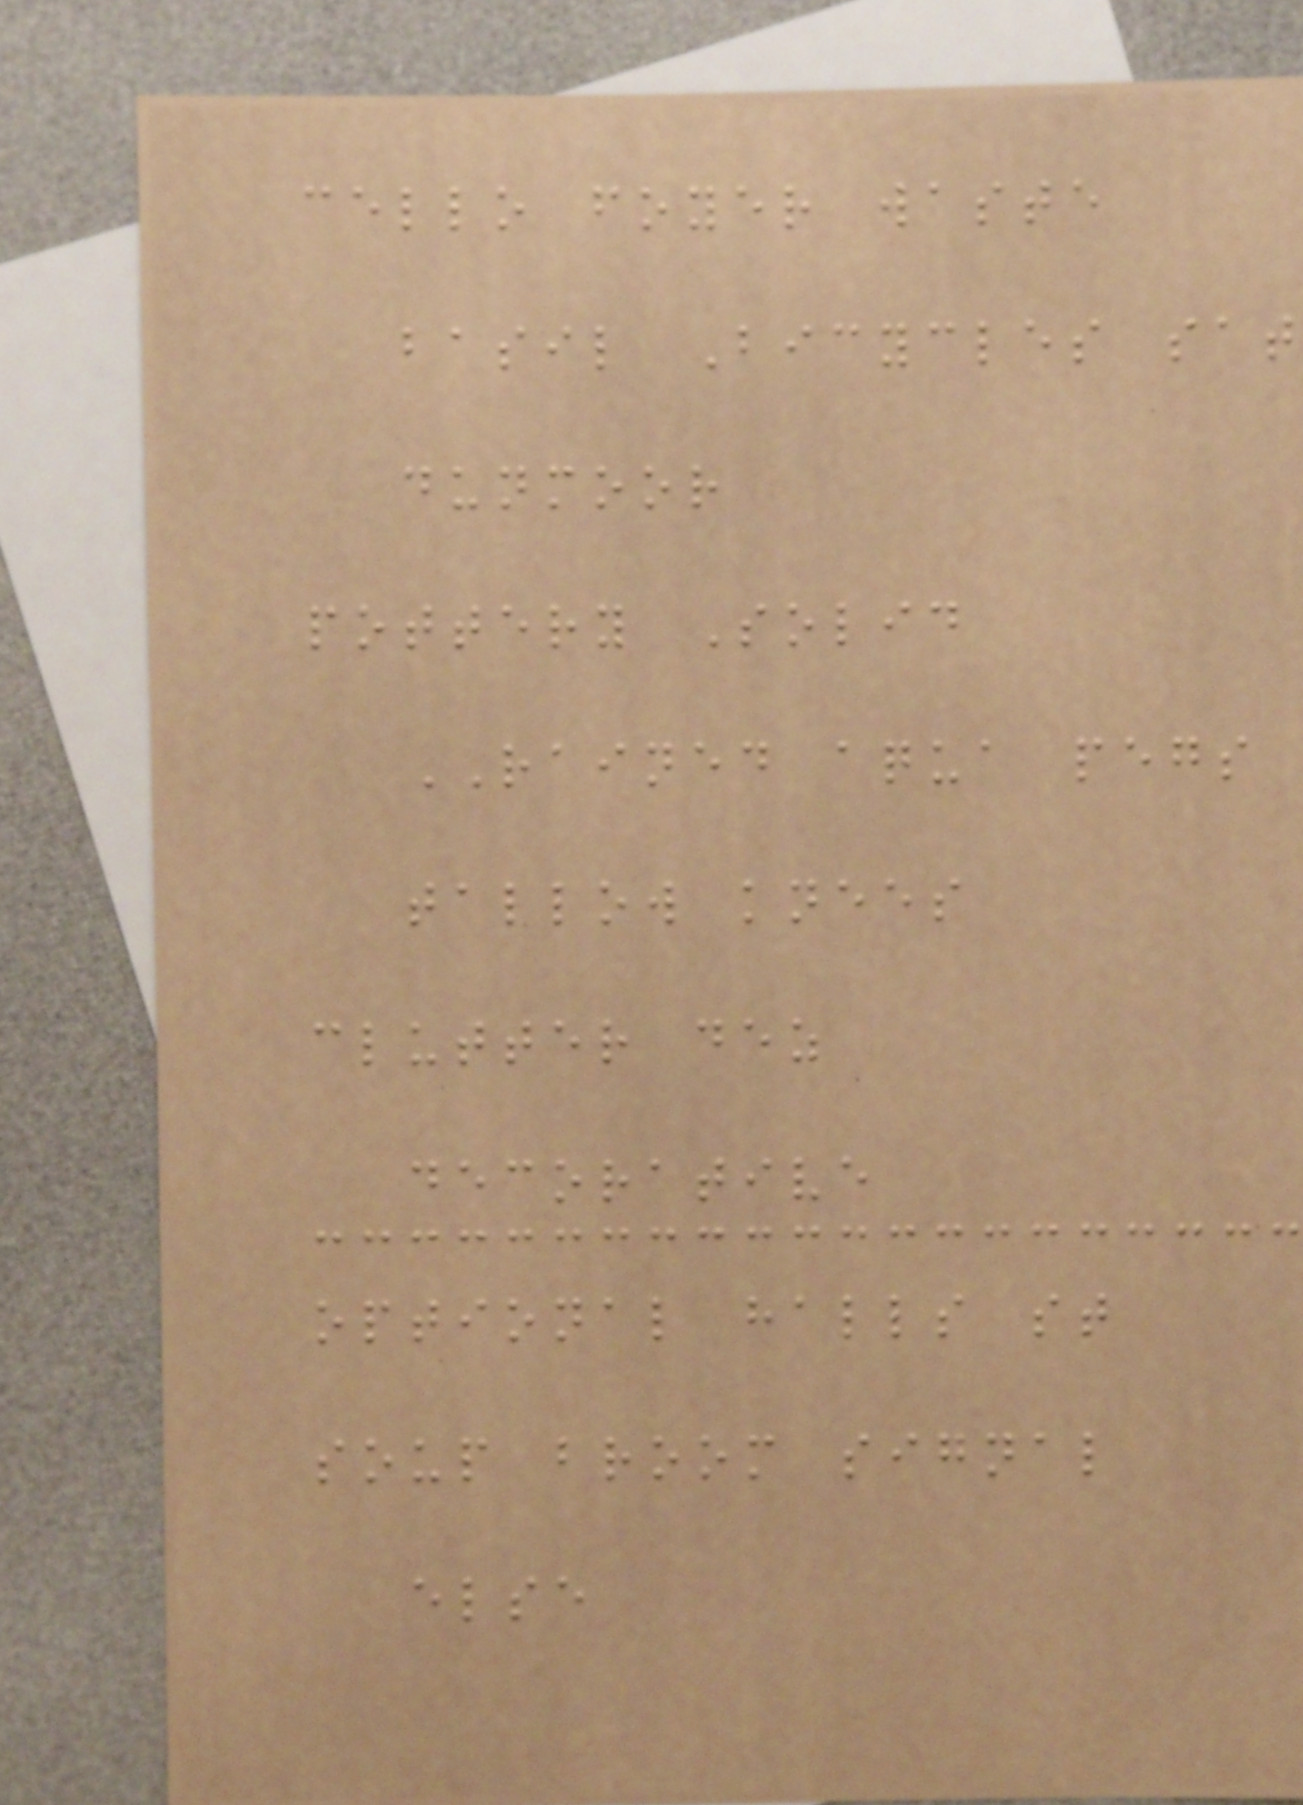cello foyer waste
basil Bicycles sat
dunmoor
pottery Solid
RAINED aqua pegs
tallow knees
clutter dez
decorative
optional halls st
soup broom signal
else
